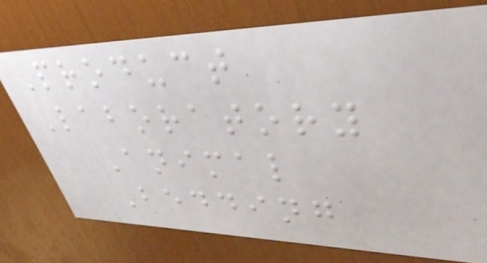Product
Laboratory
Animal
Bedding
